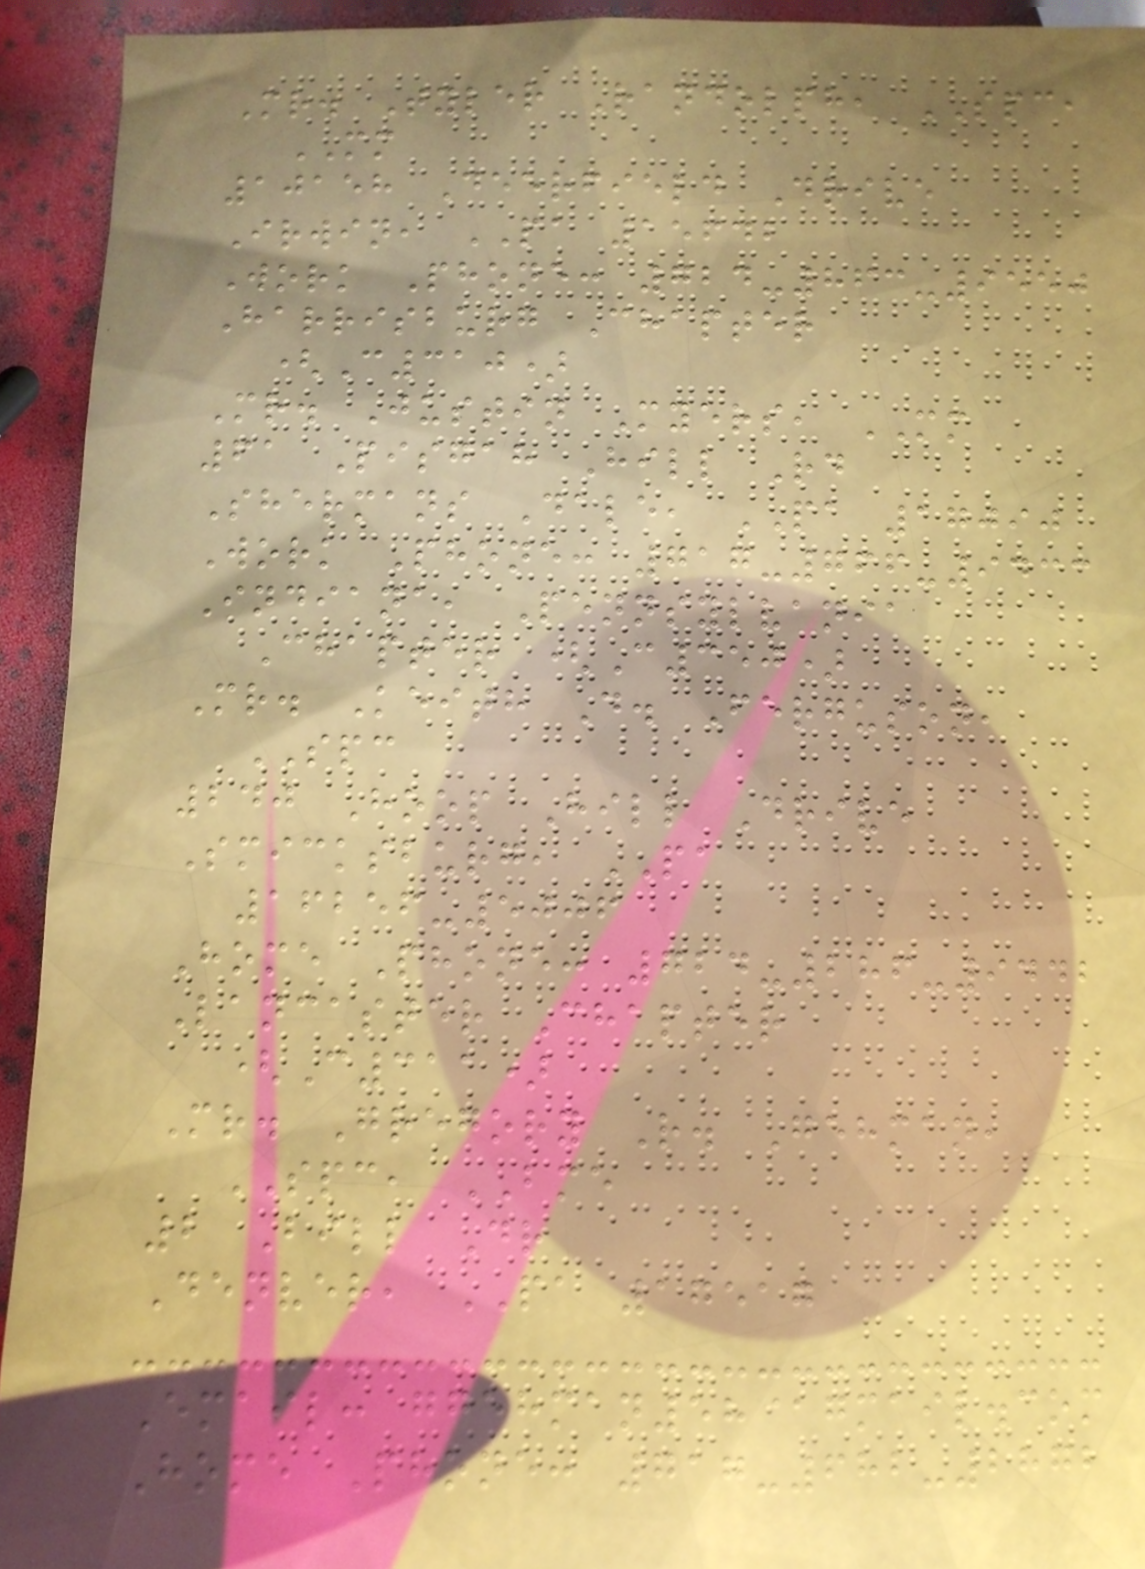Mr. Tyler Randolph, SPC,
MM
10158 Deerfield Drive
Irwin, PA 15642
Work Phone: 724-863-9550
Harrisburg Chapter
(C310)
Mr. Justin Myers, MM
61 Pisgah Hill Rd
Shermans Dale, PA 17090
Work Phone: 717-766-9433
Indiana, Pennsylvania
Chapter (C350)
Mr. Keith D. Ferguson,
SPC
240 Hoop Hill Drive
Smicksburg, PA
16256-5006
Home Phone: 724-286-9442
Lancaster Chapter
(C311)
Mr. Gregory R. Gehman,
SPC, BME
2 Bill Dr
Denver, PA 17517
Email: ggehman58@gmail.com
Home Phone: 717-682-2872
